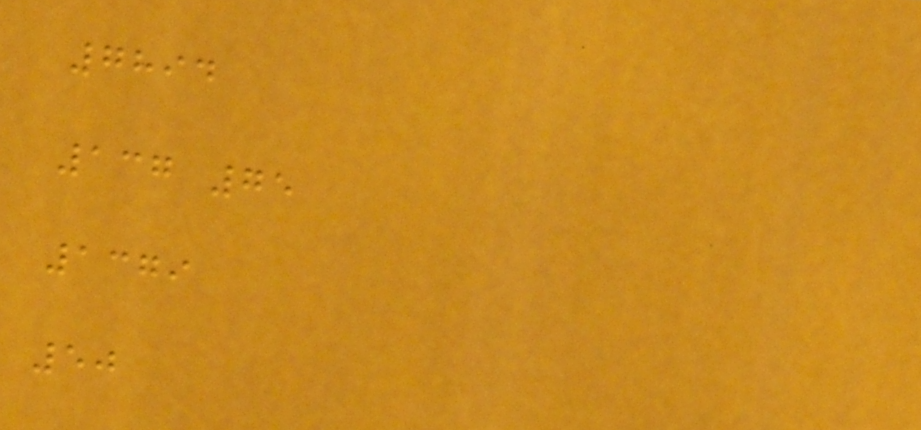7894
137 75
1379
50
